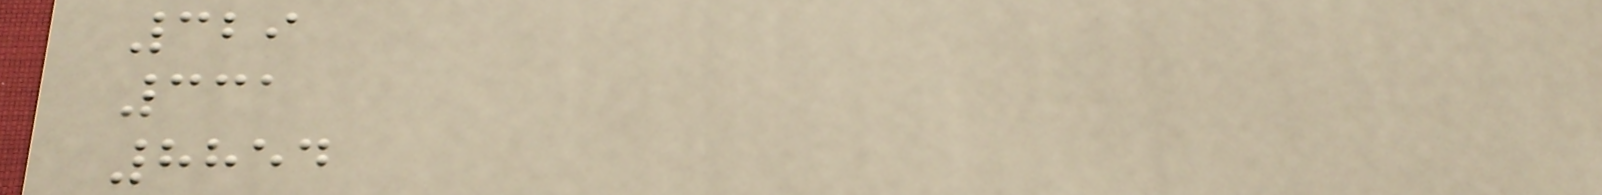329
331
8854
